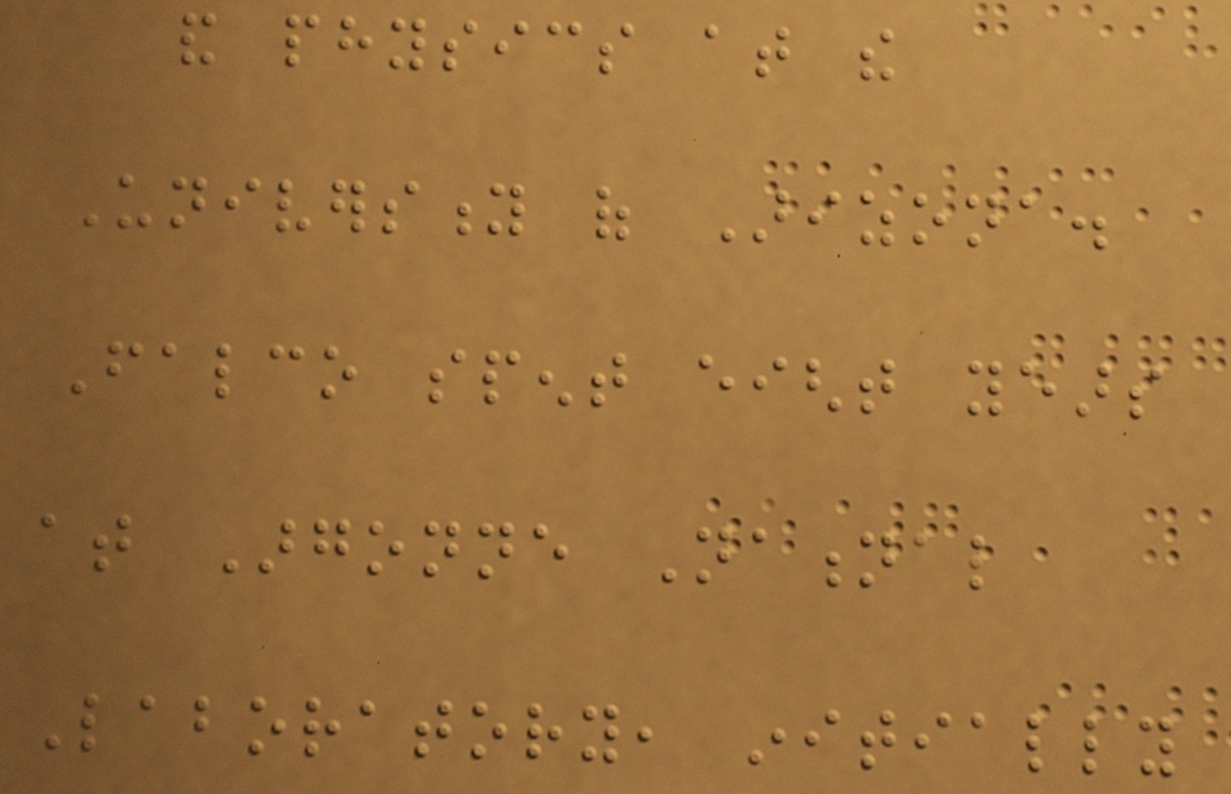and physics at the
University of Arizona.
Falco spent eight years
at Argonne National
Laboratory, initially
